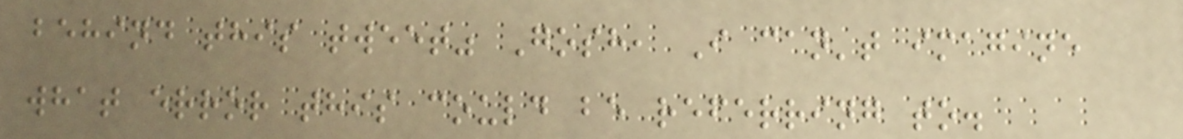behind this tweet" Gosh, I can't imagine
what error this could be referring to.
